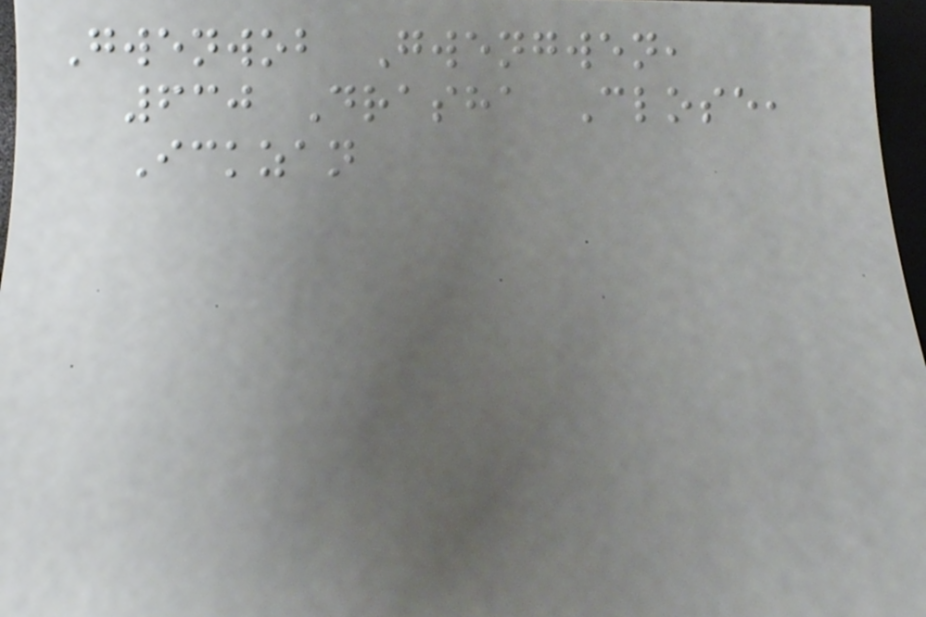Gwenwob Gwengwen,
630 Drasha Close,
Ickzan
